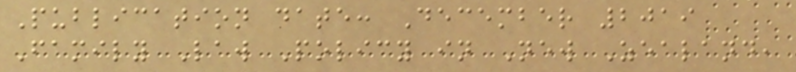Publication date: December 2019
Family Law Policy in New Zealand,
